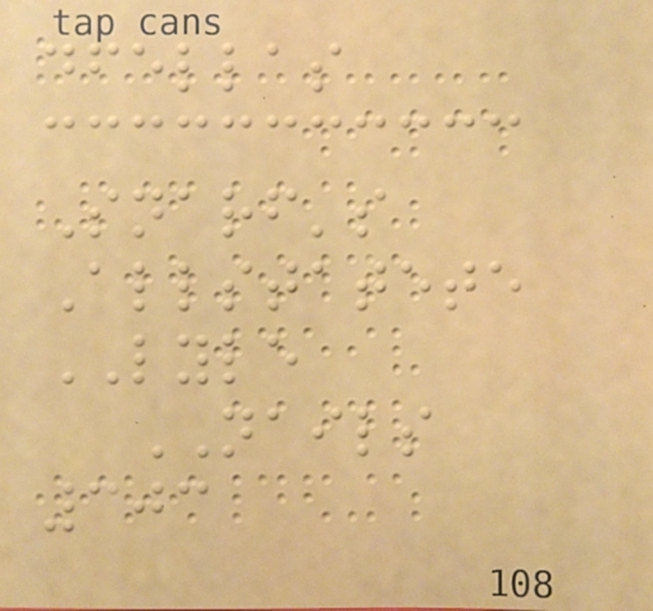dfellas
Snarf's
Allstatete
LYLE
NAILS
303
